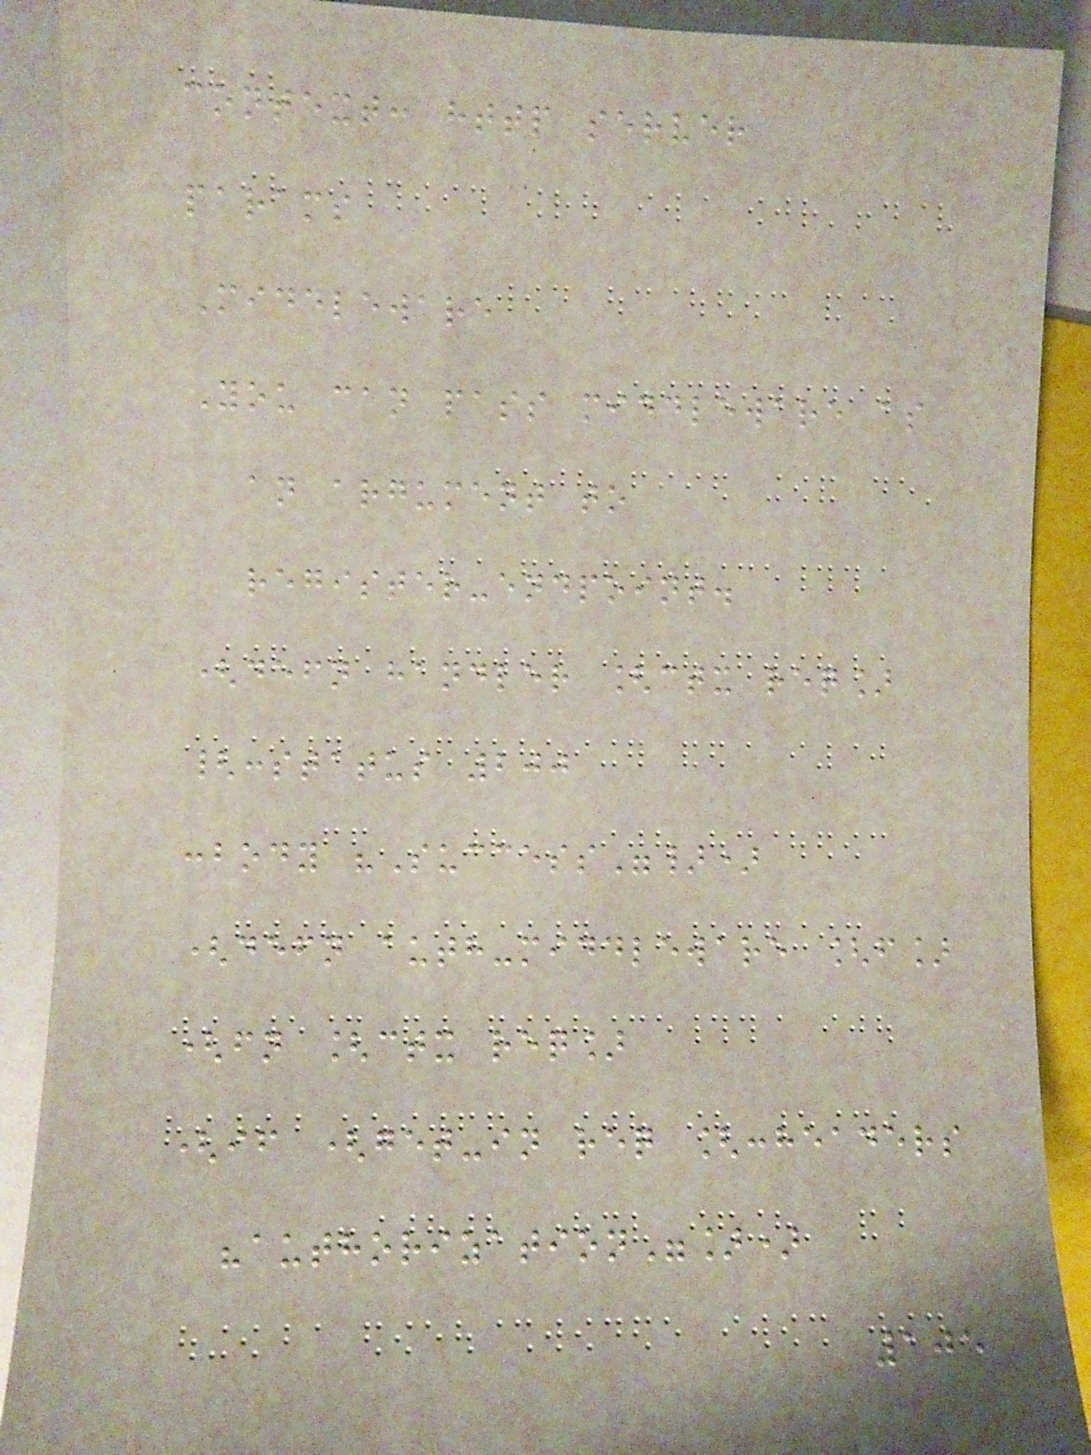context: http server
params
Middleware
You can pass middleware as
an argument to
register-endpoint.
(defn handler [ctx req]
{:status 200
:body "Success"})
(defn auth-middleware [f]
(fn [ctx req]
(if (get-in req [:headers
"authorization"])
105
